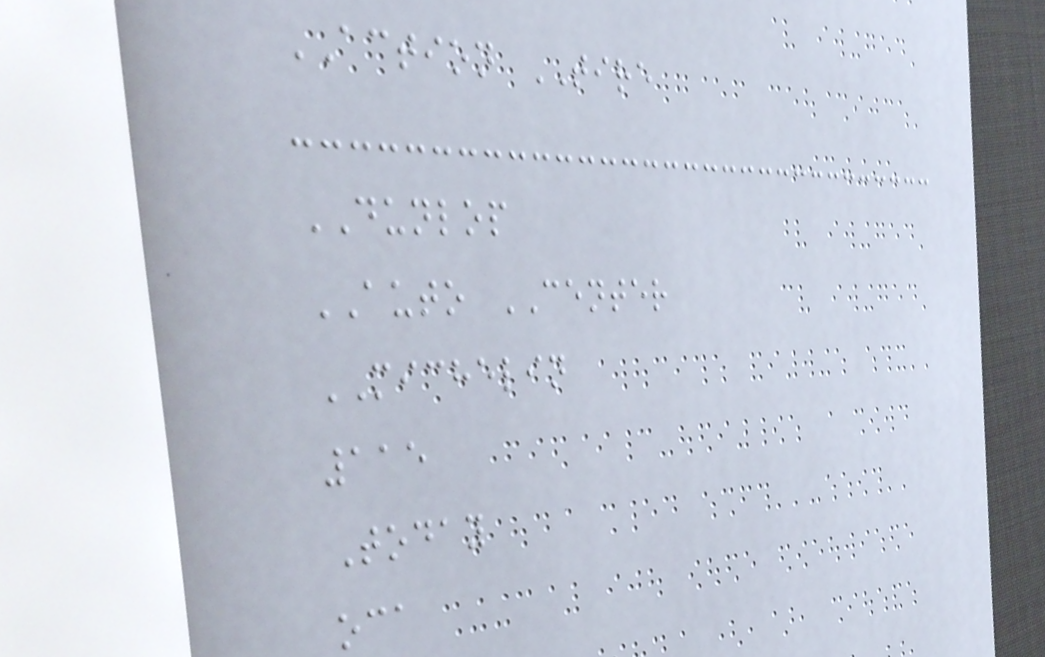ACTION TIRE
DUNLOP
AUTO CENTER
MICHELIN
115
Today
oca
